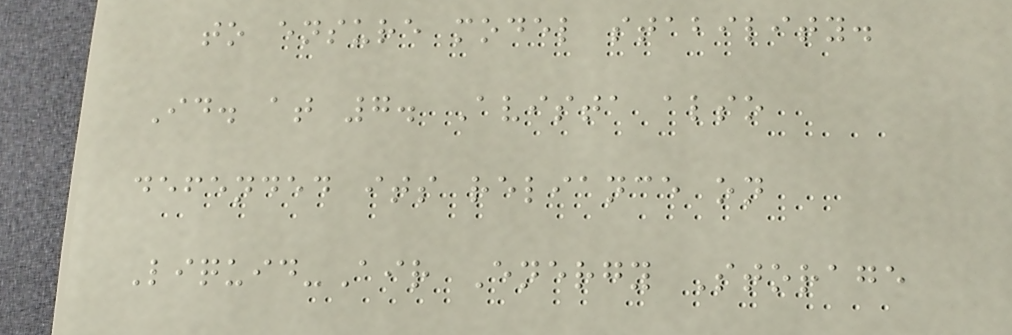to ensure model stability.
Id. at 7. Avista also
defended its reliance on
Liquid-Air Energy Storage
